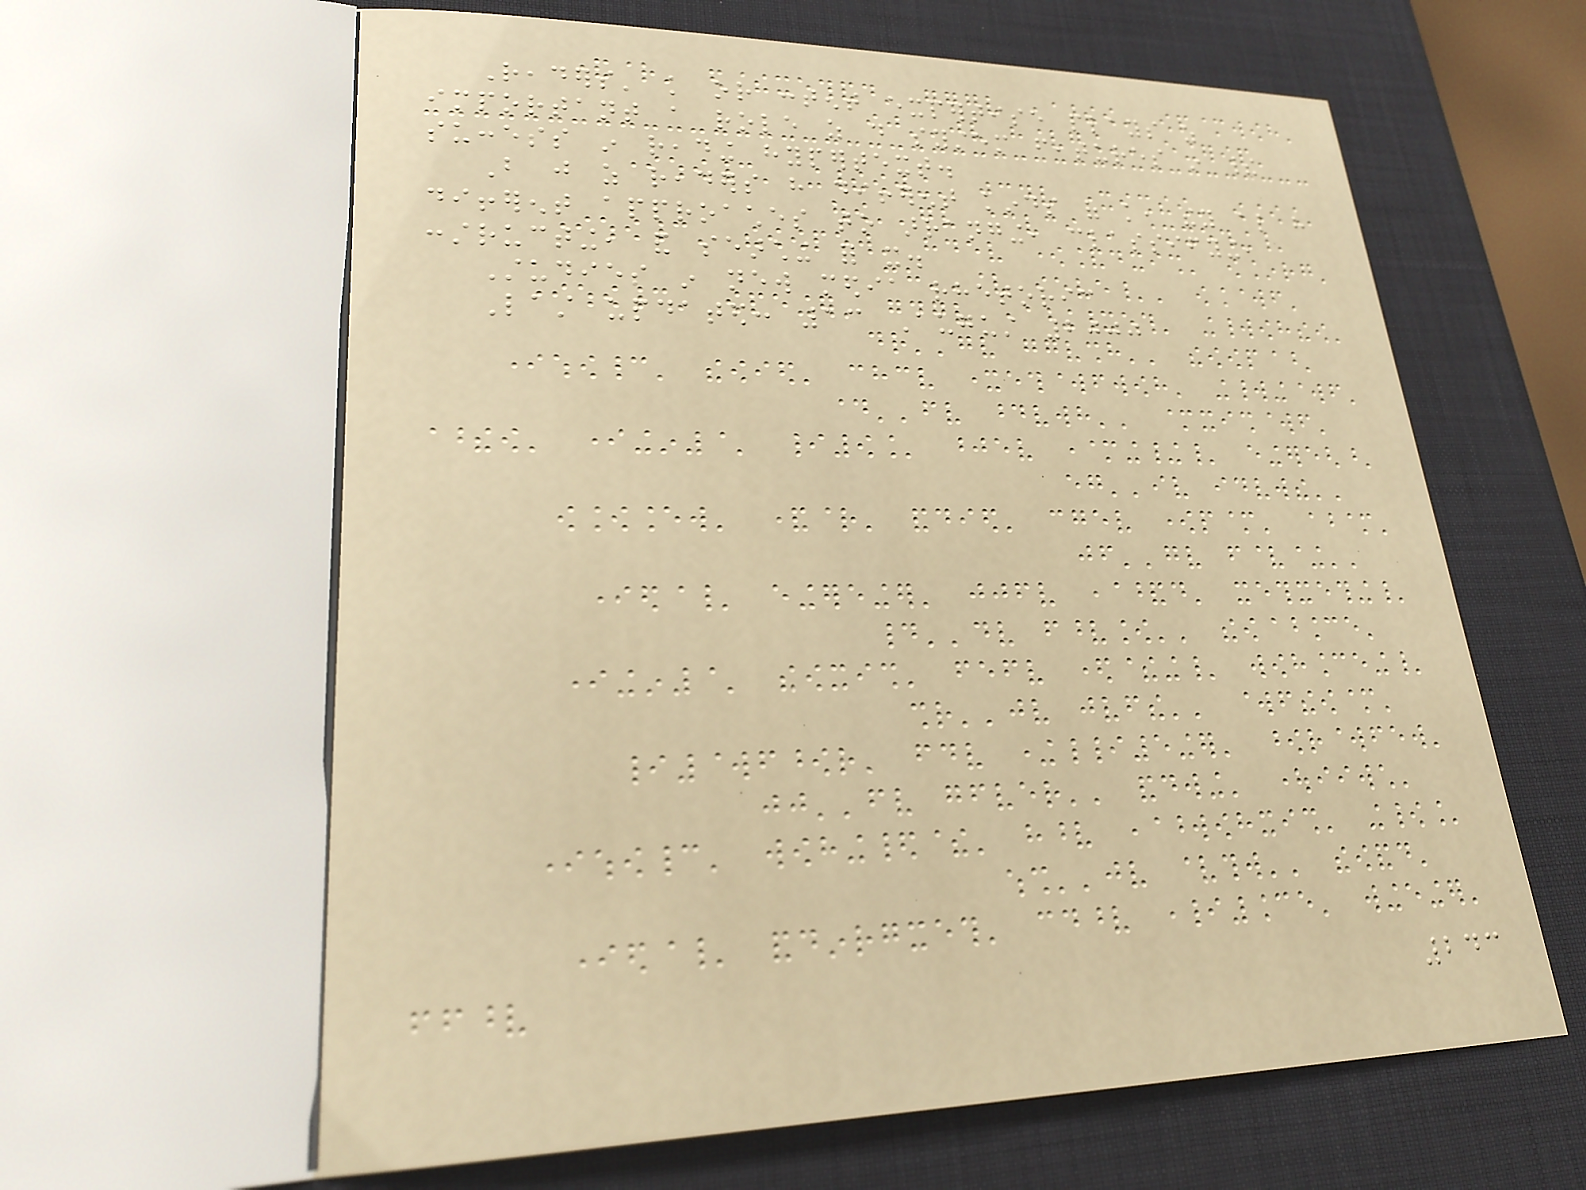Readers' knowledge or content expertise plays as
important a role as do system features in their
success in reading hypertext.
But just as readers have different kinds of knowledge, they also have
different approaches to arranging, classifying,
constructing, and searching for it.
Studies in new media rhetoric
Last updated: 13 August 2000
243
